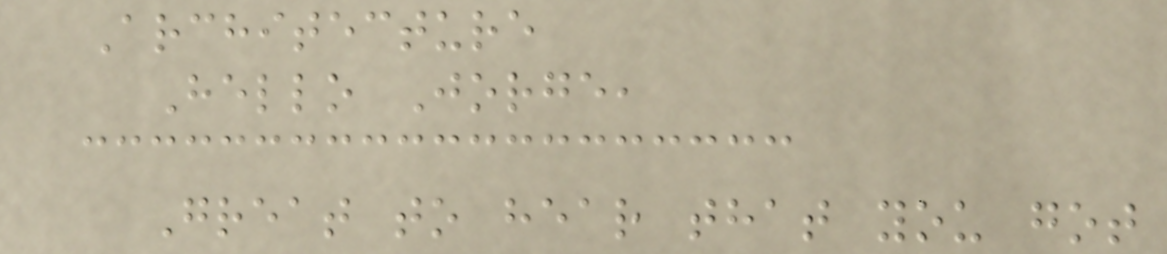Architecture
Hello Jorge,
Great to hear that you got
